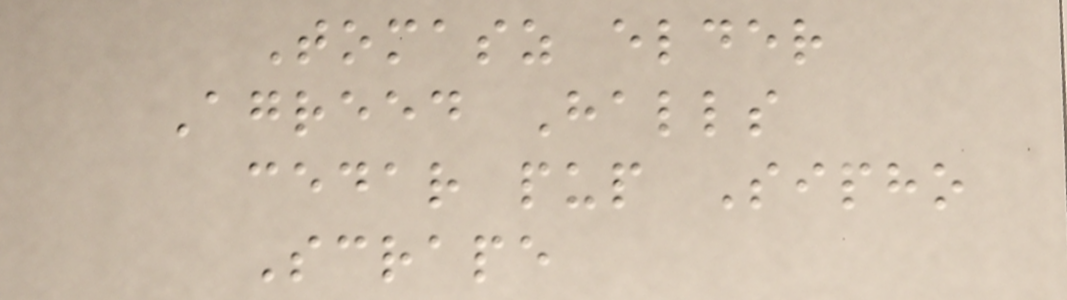Tomasz elder
Agreed Halls
cedar pup Sipho
Scrape
